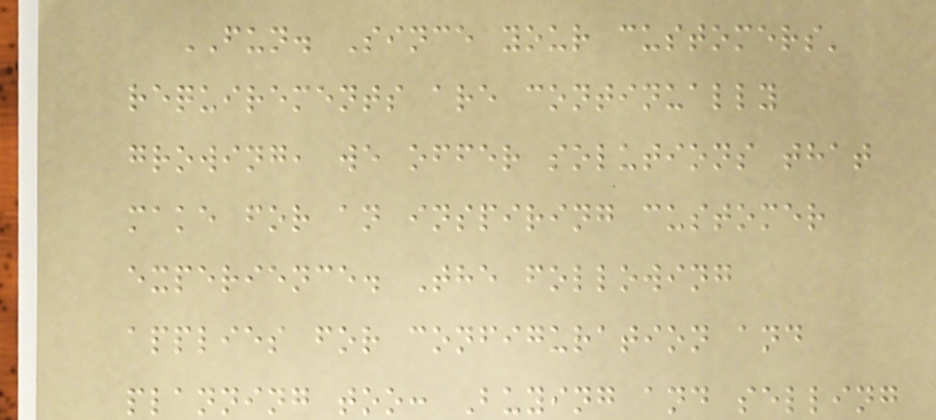FUN. Since your customers'
requirements are continually
growing, we offer solutions that
make for an inspiring customer
experience. The following
applies for configuration and
planning too: Buying and selling
